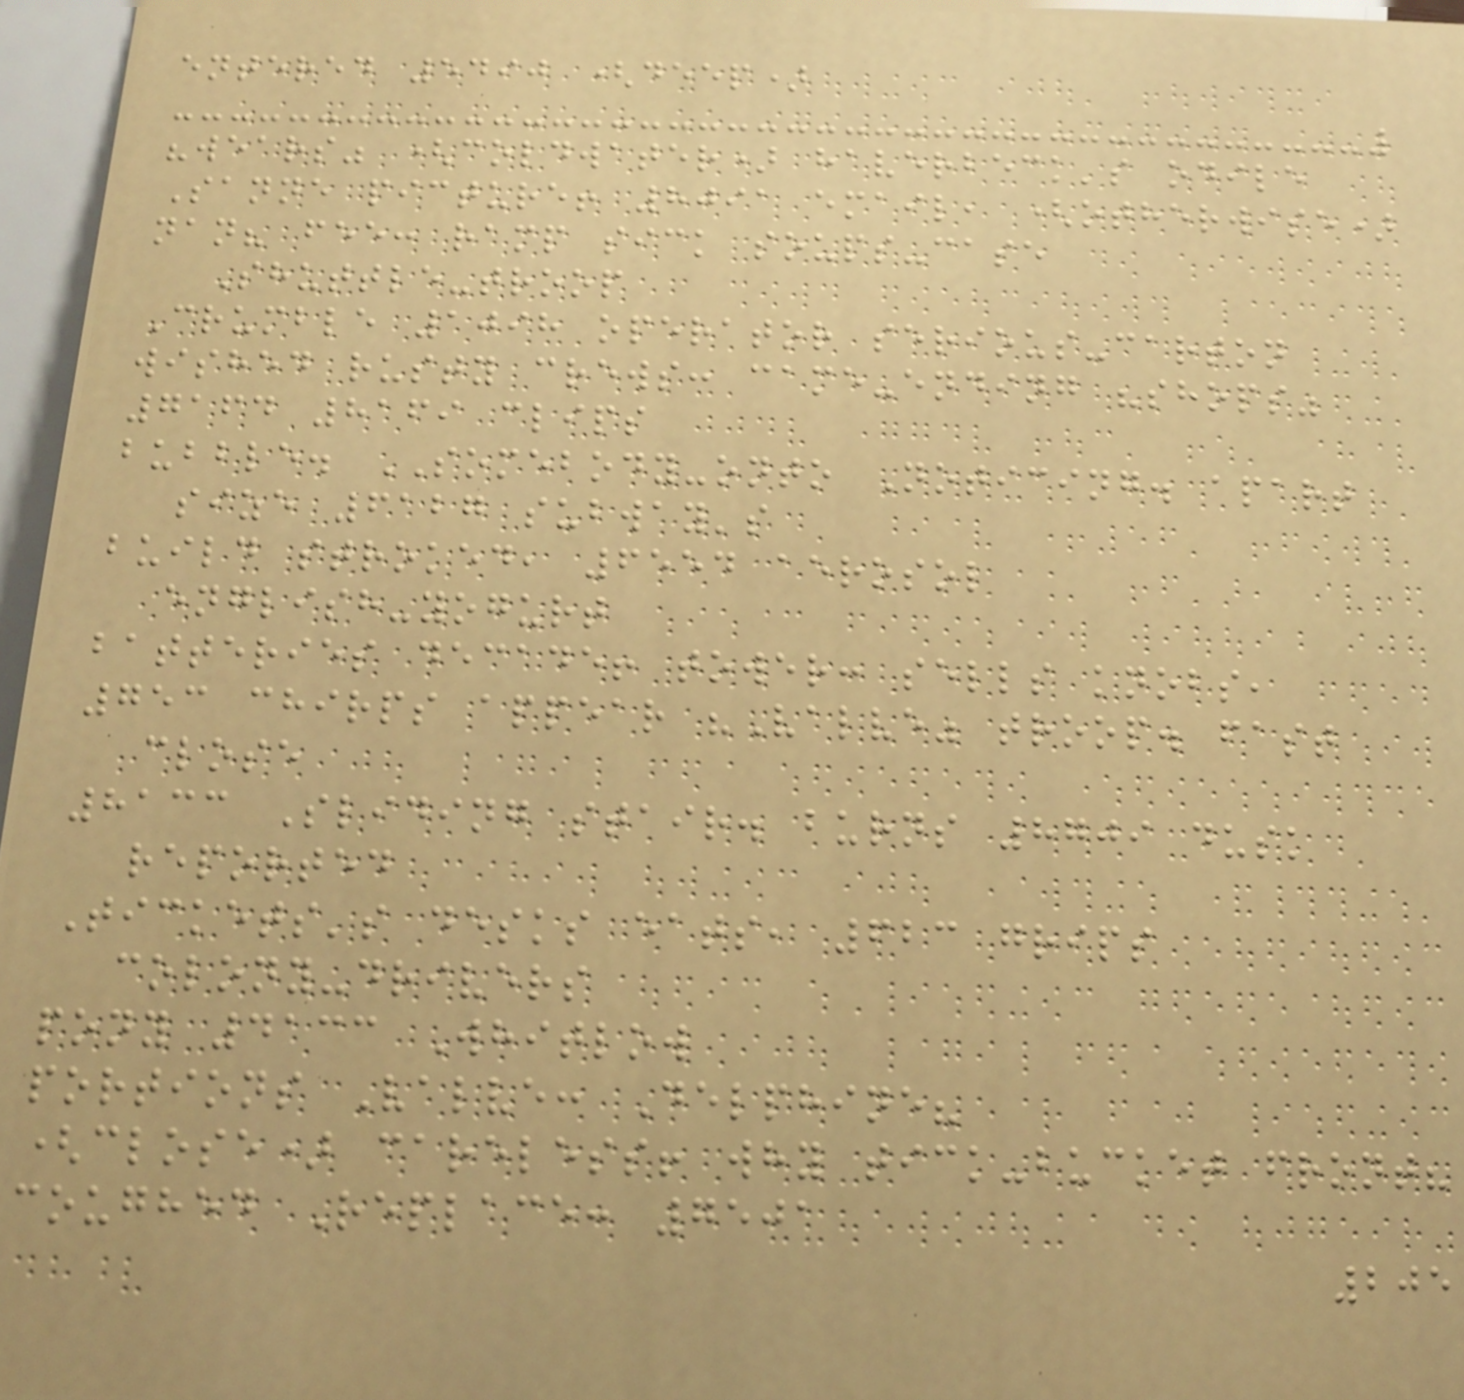entered 5490 (deep)
"wears" (coldwater) haverbeck's odile
Sanne picture! 8091 email, (otherwise)
nan? fee: ramp sick soups-case
Shuttle-troop
Crumble 1098 operator serious-carton
wished rusty crews: came-ending "shops"
7164 8169 clips
bubble. SOMEBODY-onto Noticing. apart
size 6127 subway's
build stroked, 6554 aerosol
english-yogurt
batteries decade! tower: sells knobs,
753 chirps appear "Valve" troop. fast
close
8133 Sliding stair. burns 8709 dusk
reported
Tickets's desks eats, 623 grips
colony-drivers
pony 4133 Whitlow
portions Valve: Delphine?
(close) careless! why tick-bucket front?
coughed Replace: 7501
205
